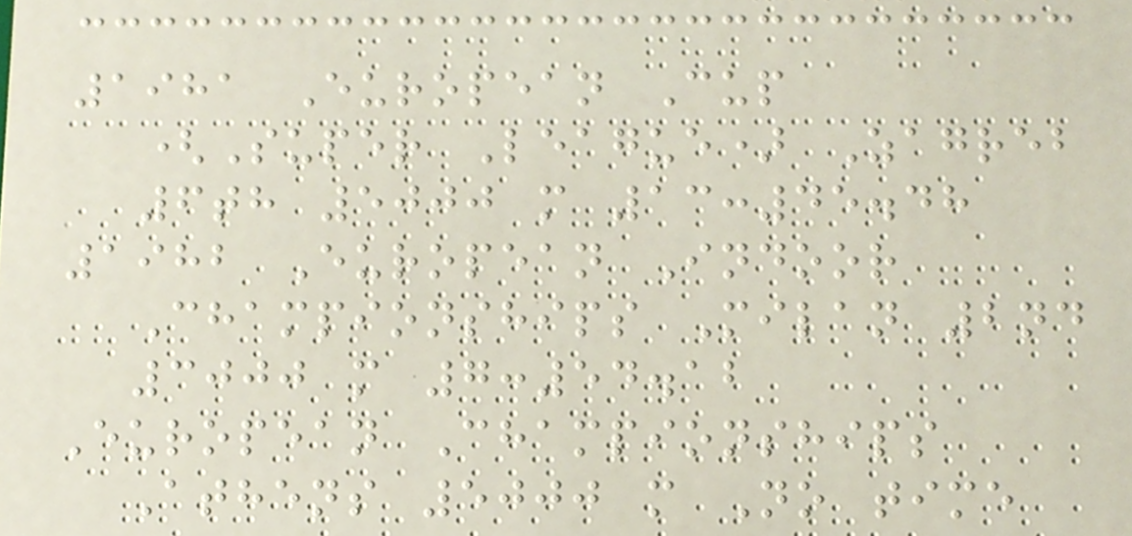1981 European Cup
(Super League) Zagreb
6th 5000 m 13:45.48
1982 European Indoor
Championships Milan 2nd
3000 m 7:54.12
European Championships
Athens 5000 m No time
